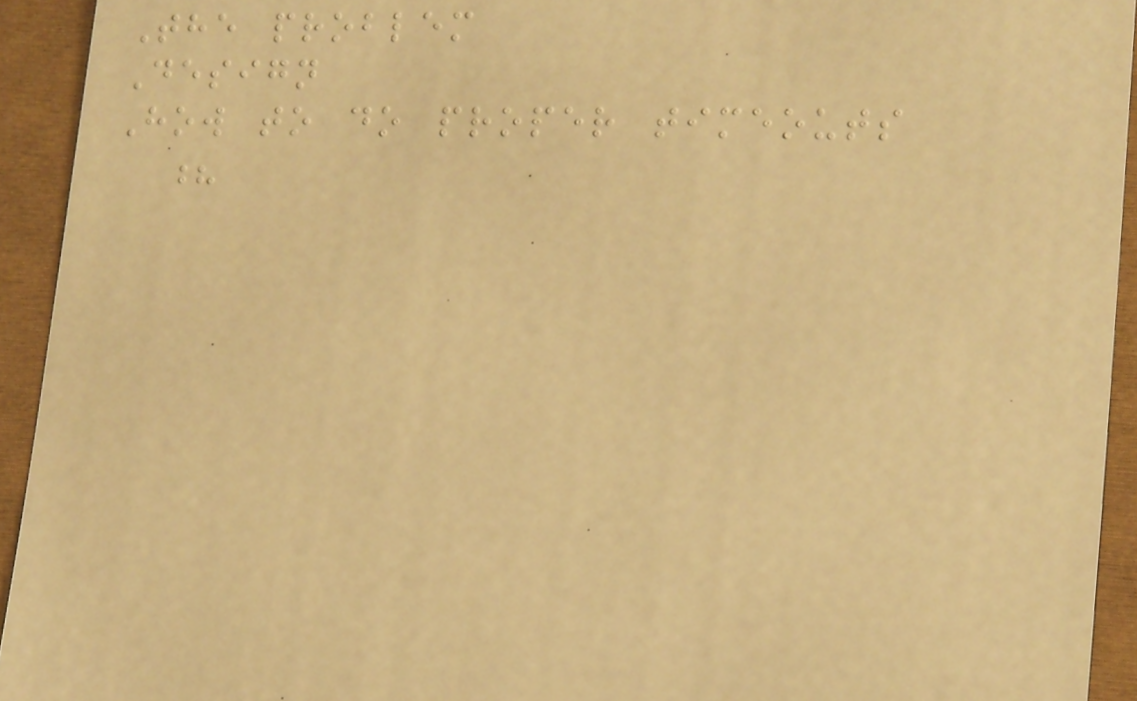The problem
Design
How to do proper timeouts
?
